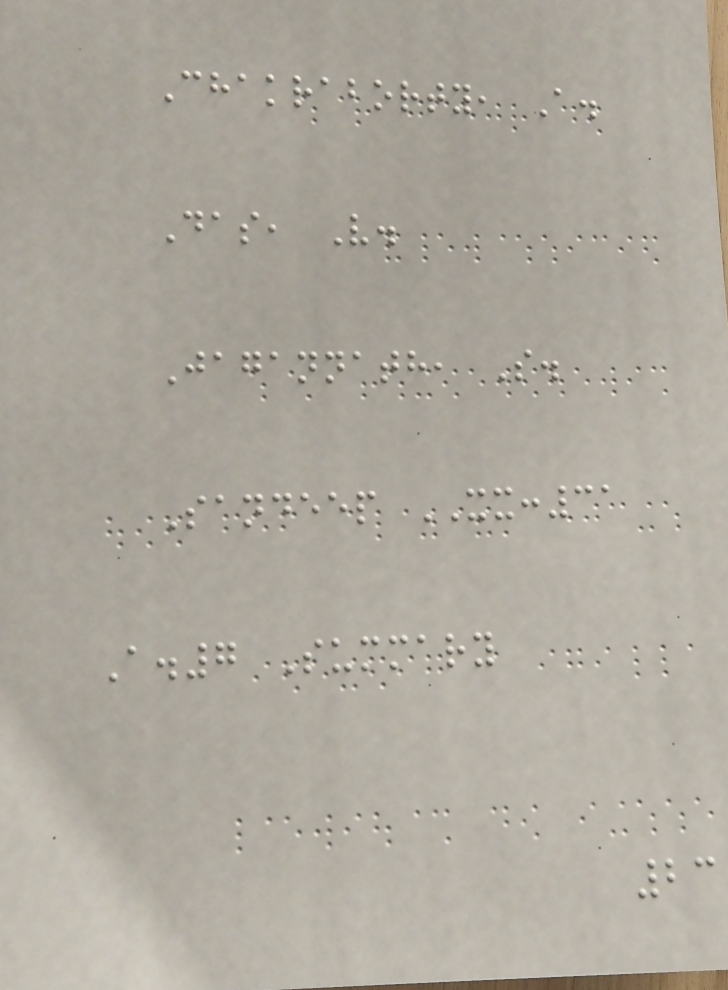Chakraborty, A.
Das, V.
Jagannath, S.
Sandeep XX:31
A.7 Summary
23
